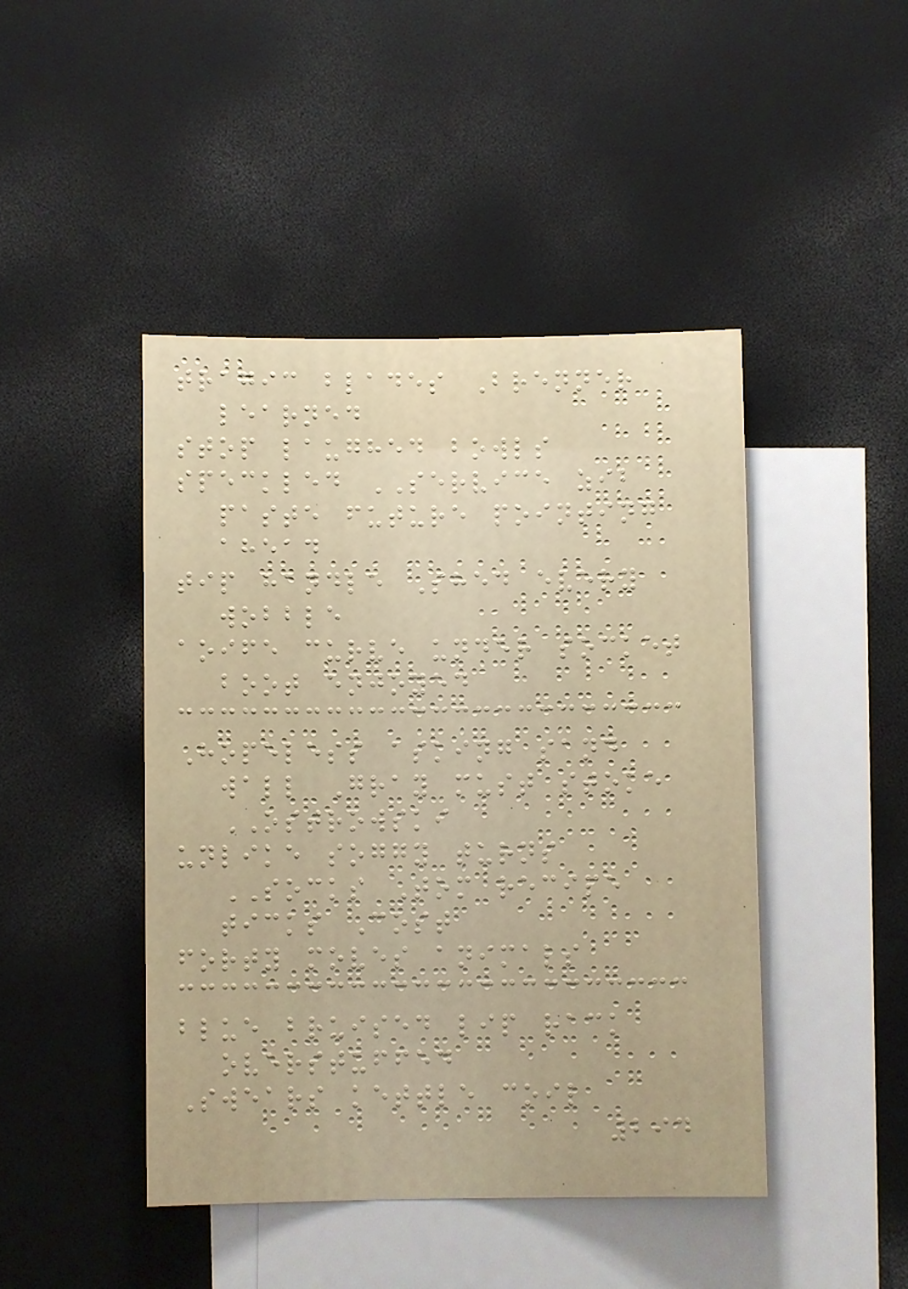tragic blades Brenner
learned
stop laughed bowls
speckled SERVICE zib
paste future pointing
ahead
tip handle Shed every
wobble
aoife curve under socket
boot enjoyed
Hopeless asking sand
wall Gray must stoke
OSTROWSKI
unlike soggy turns
SOCKS Tom recipe
ticks Cost
forty moves animals
blue bruised lip rack
overstuffed
Swears kettle coil
294
